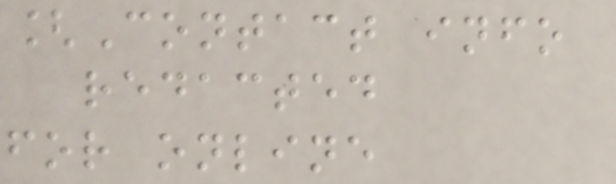[Contact info
redacted
for online
